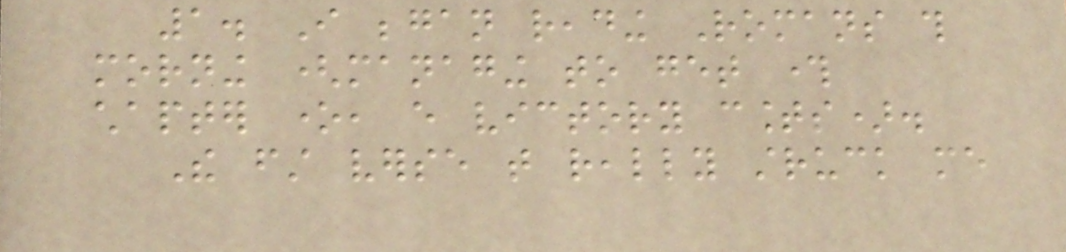1. I began reading Romans this
morning (managing to get through
chapter one, every victory counts).
The first verse that really struck me
